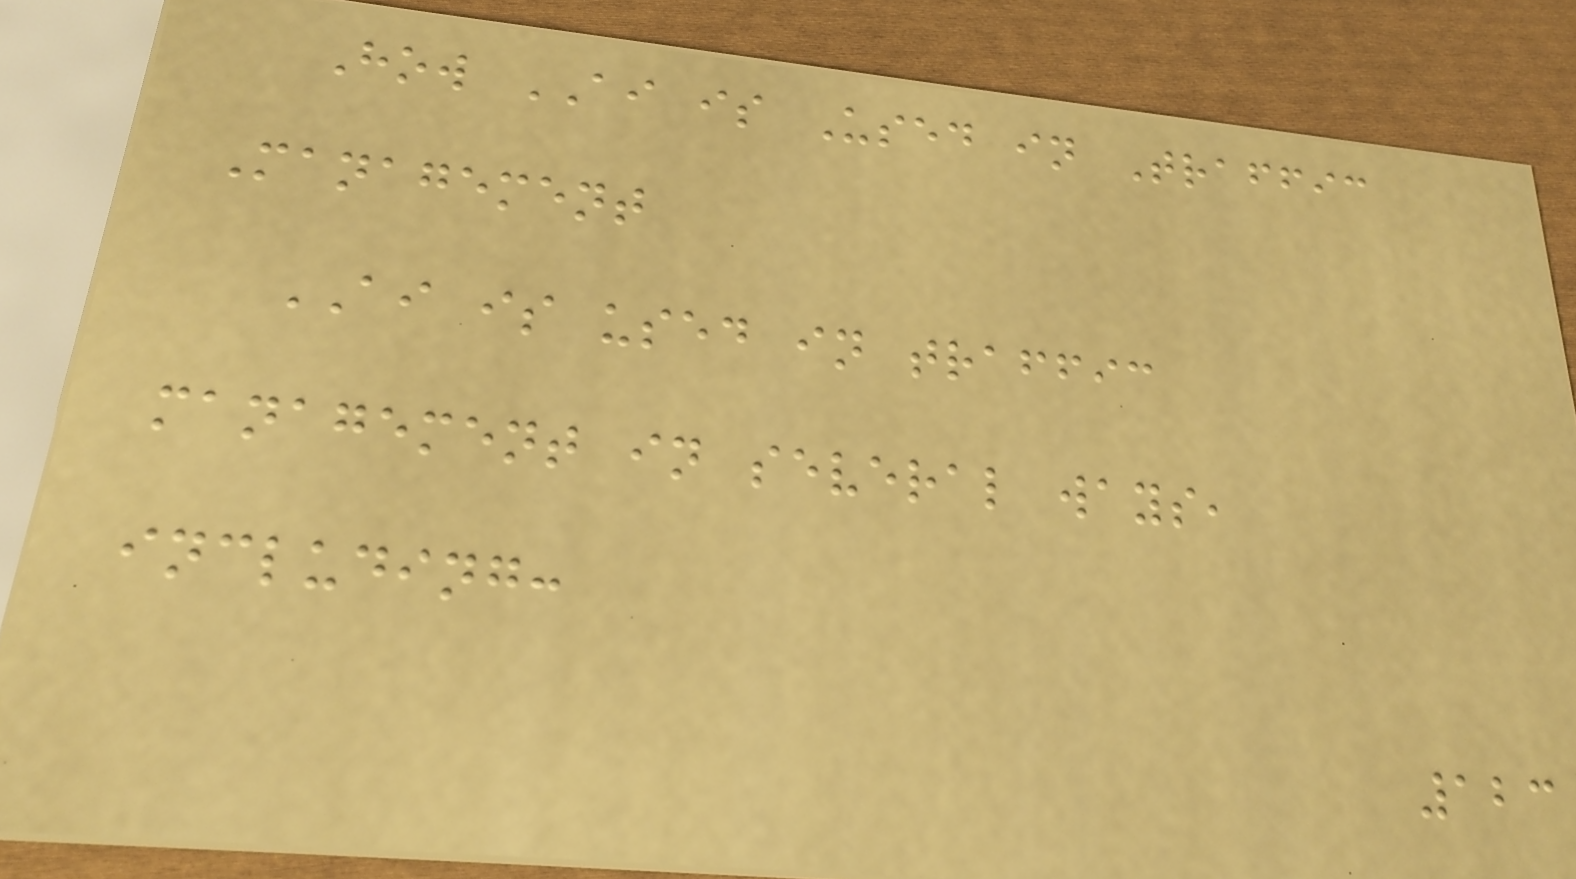How AI is Used in Traffic
Management
AI is used in traffic
management in several ways,
including:
123
